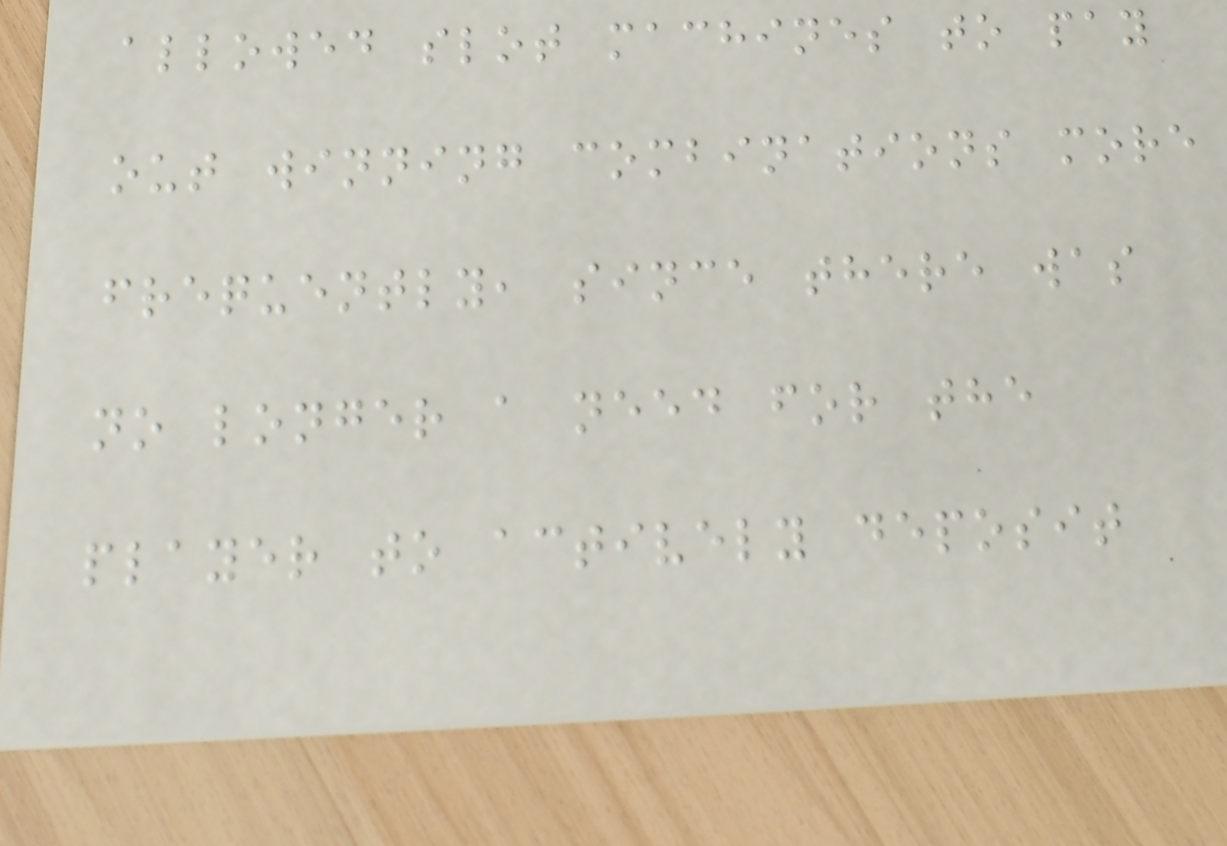allowed slot machines to pay
out winning combinations more
frequently, since there was
no longer a need for the
player to actively deposit
